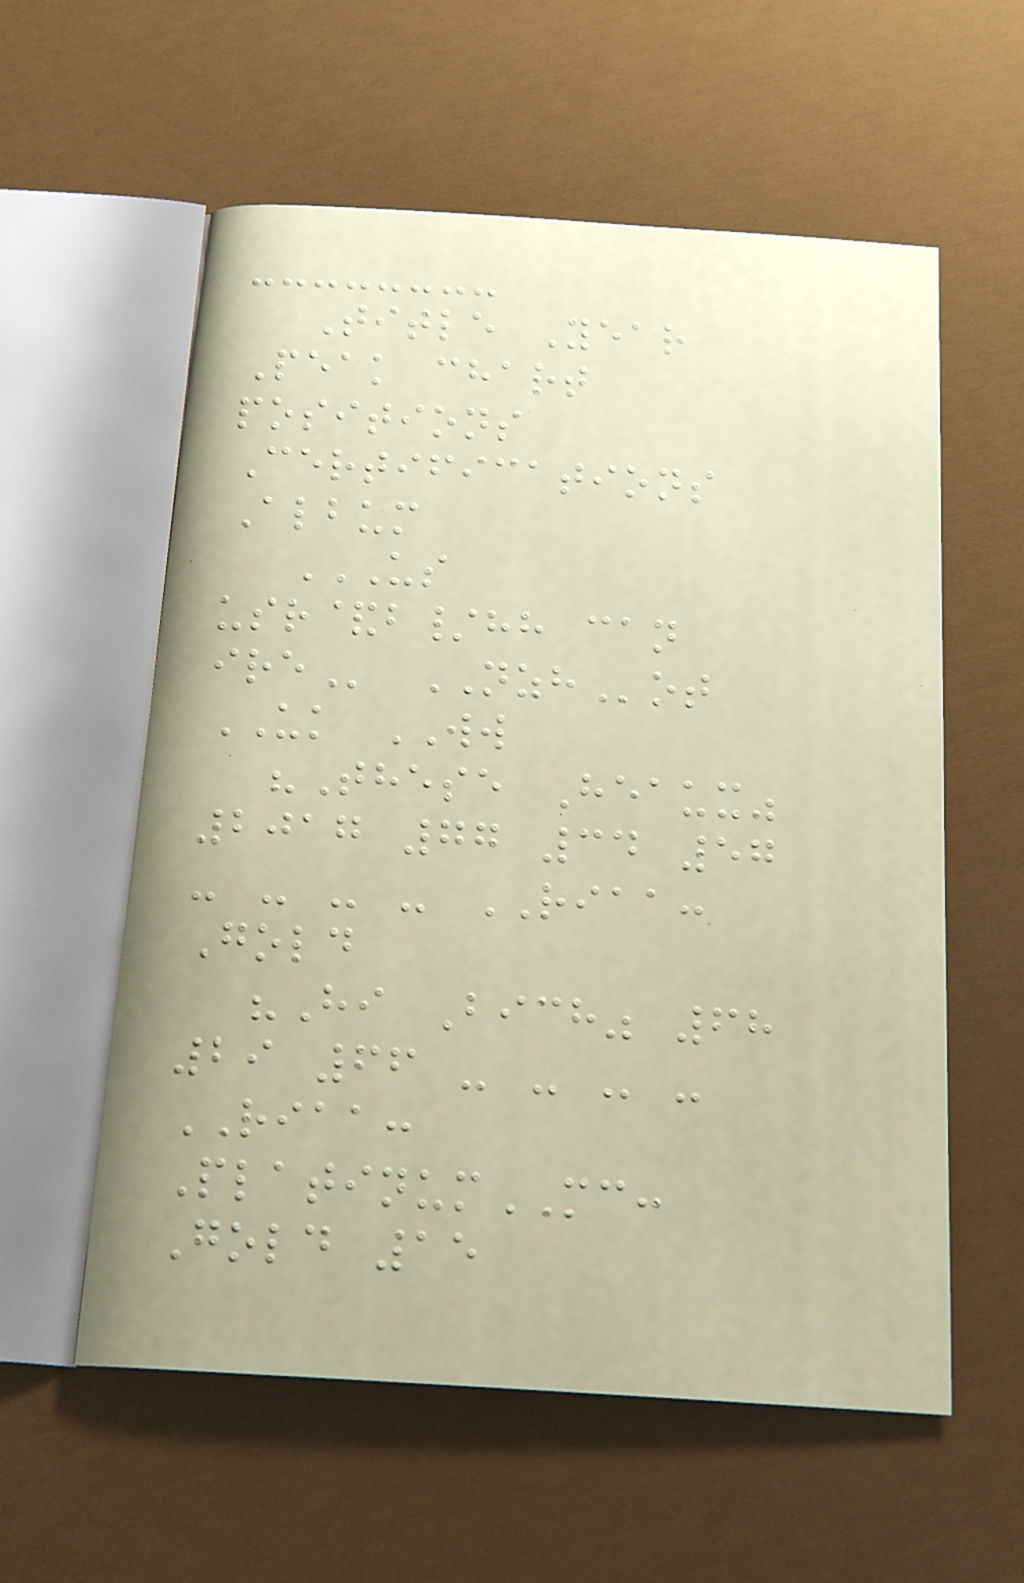Title Year
Peak chart
positions
Certifications
Album
US
USR&B/HH CAN
IRE NZHot
UK WW
"These Heaux"
2017 77 34 57
- - - - RIAA:
Gold
"Hi Bich" 68
29 66 - - - -
RIAA:
PlatinumMC:
Gold 15
